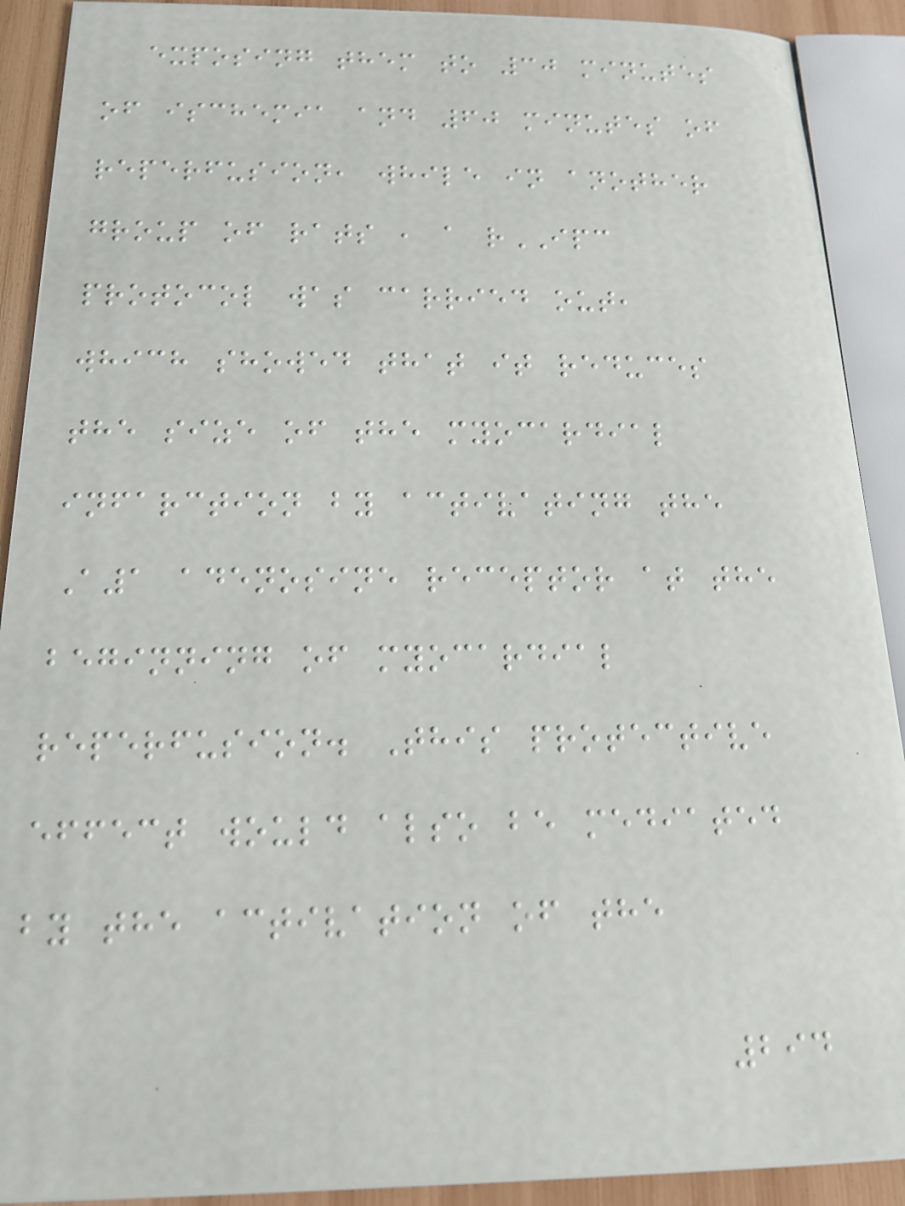exposing them to 30 minutes
of ischemia and 60 minutes of
reperfusion, while in another
group of rats , a rIPC
protocol was carried out,
which showed that it reduces
the size of the myocardial
infarction by activating the
A1 adenosine receptor at the
beginning of myocardial
reperfusion. This protective
effect would also be mediated
by the activation of the
294
